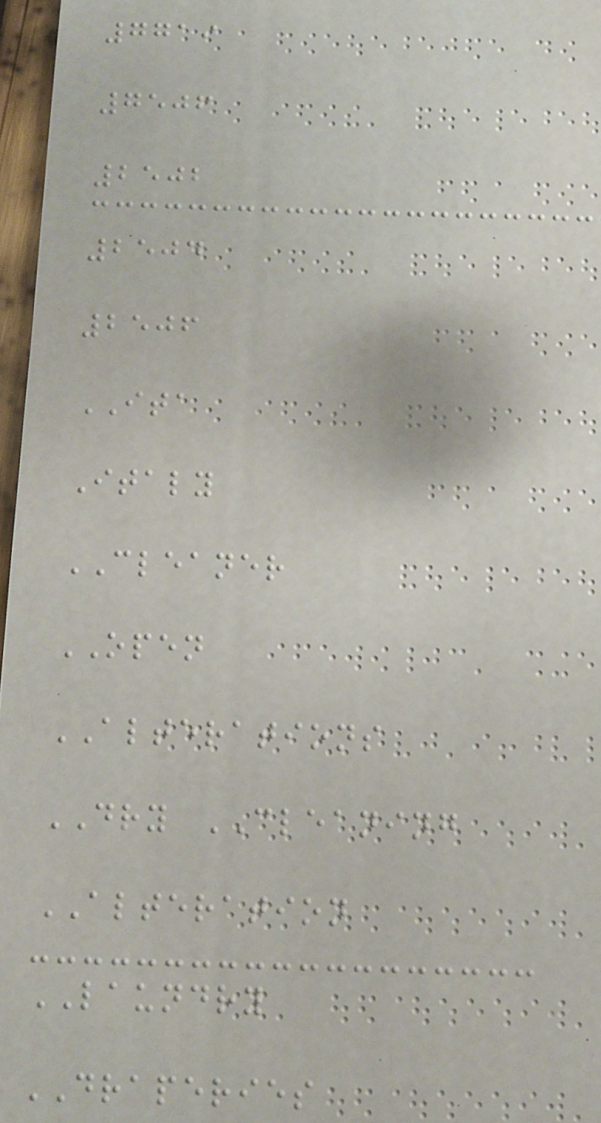7719
7506
2502
2504
2506
ITA
Italy
CLEANER
OPEN
ALTERATIONS
DRY CLEANING
ALTERATION
LAUNDRY
DRAPERIES
